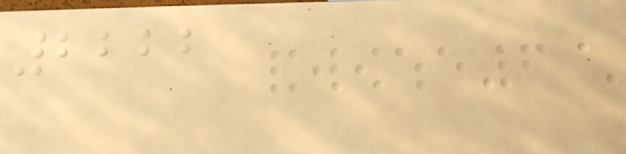2222
